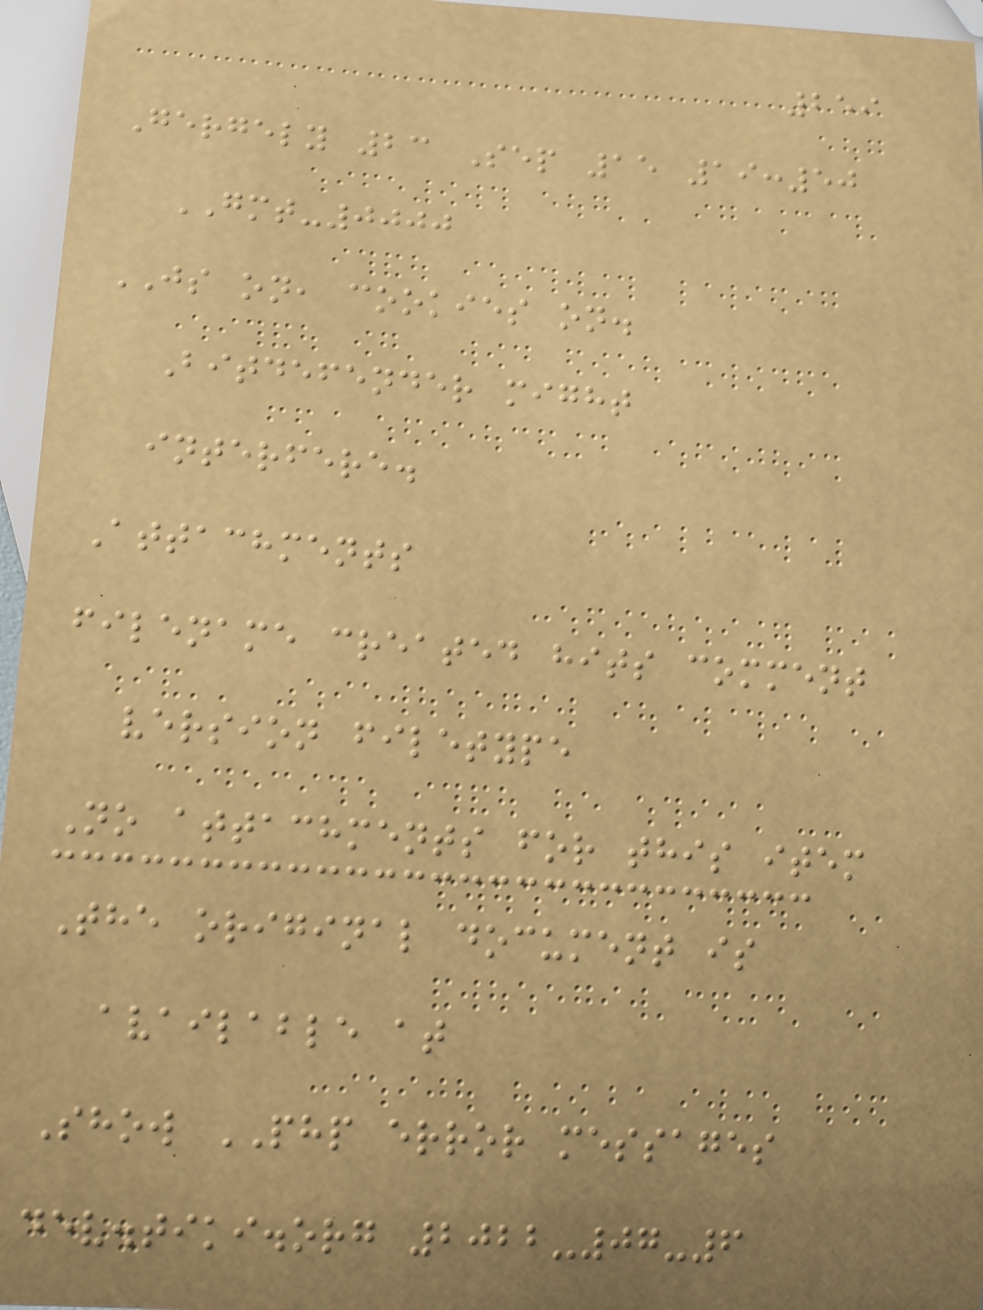259
Gergely 23 Sep 15 19:50
GMT-0000
JS on, cookies on.
Bitdefender might
interfere.
Attachments
filename created hits comment
version filetype
No attachments for this item
The original document is
available at
Show PHP error messages
dev.tiki.org 2022-07-6
